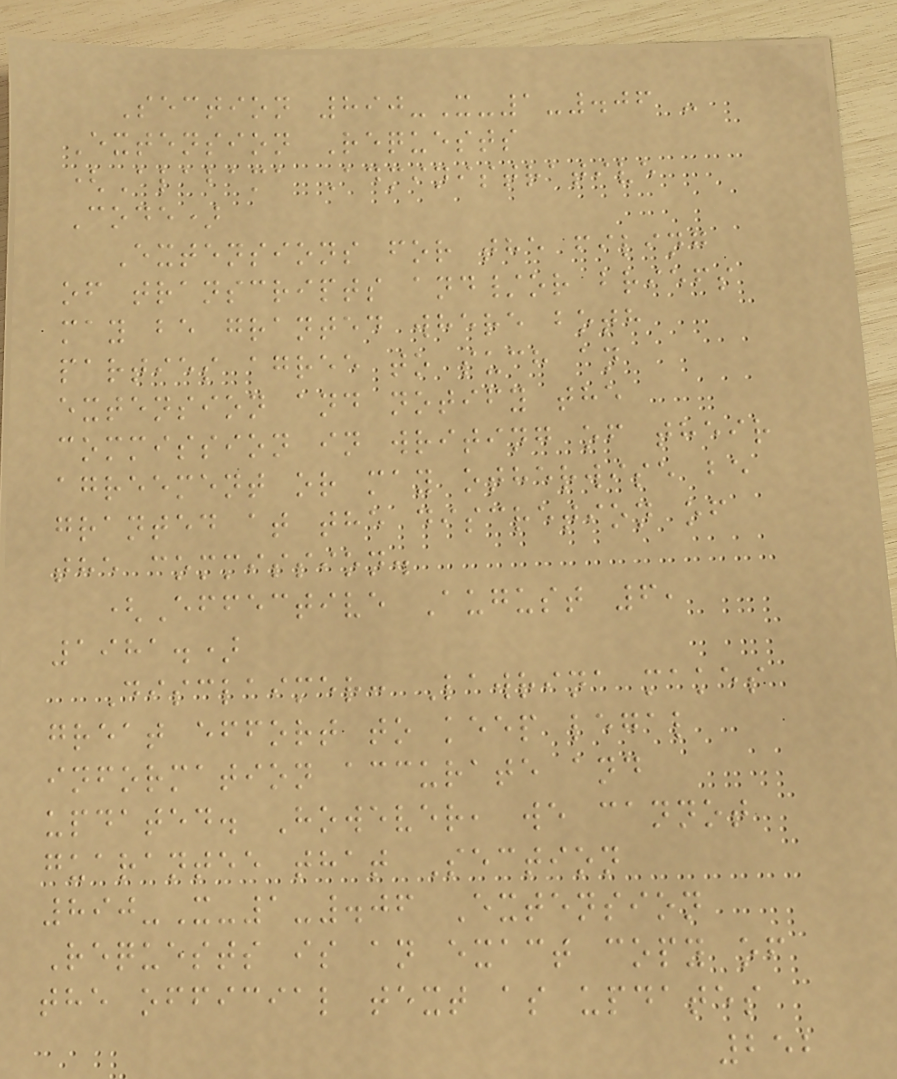Section 890-X-1-.06 -
Extension Requests
(Alabama Administrative
Code)
Extensions for the filing
of transcripts and/or briefs
may be granted where both
parties agree to such an
extension and notify the
commission in writing of their
agreement or may otherwise be
granted at the discretion of
the commission.
(Effective August 6,
1981.)
Disclaimer: Lawrina makes
great effort to keep legal
information accurate and
updated. However, we cannot
guarantee that Section
890-X-1-.06 Extension
Requests is an exact copy of
the official text as updates
252
